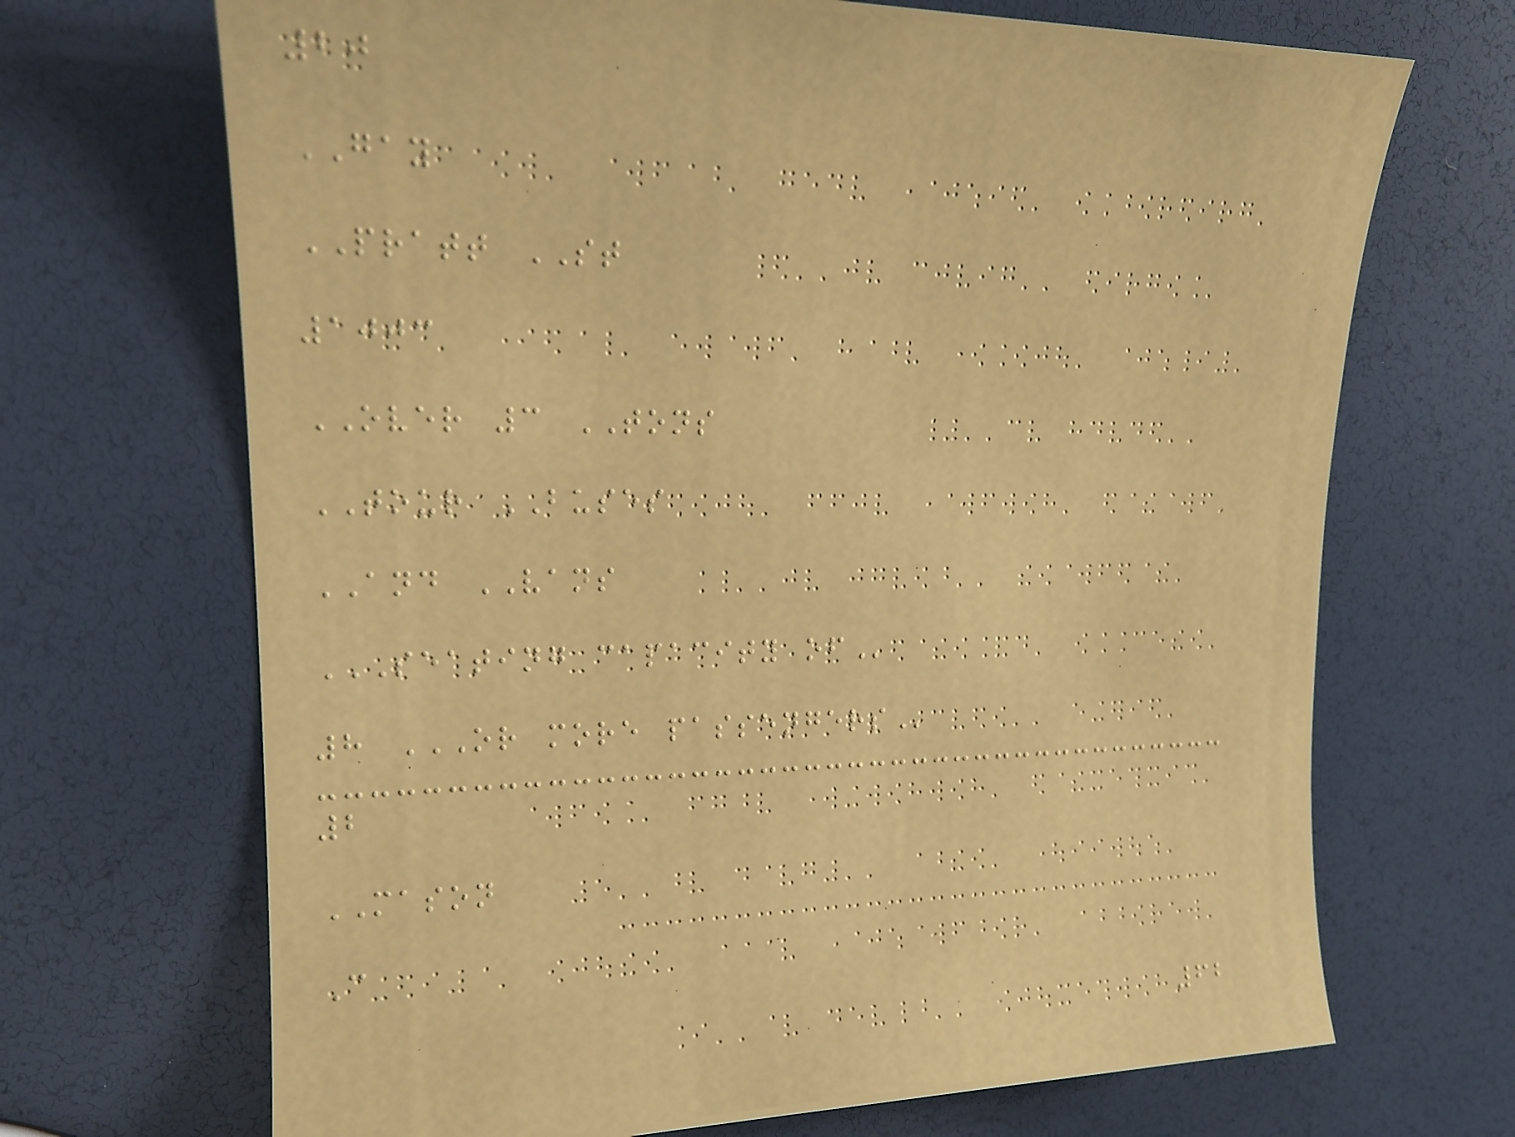20
GAY
PRATT ST
1003
OVER 3 TONS
TOUR BUSES
AND VANS
SEATING CAPACITY OF
8 OR MORE PASSENGERS
2
MASON
C
62
